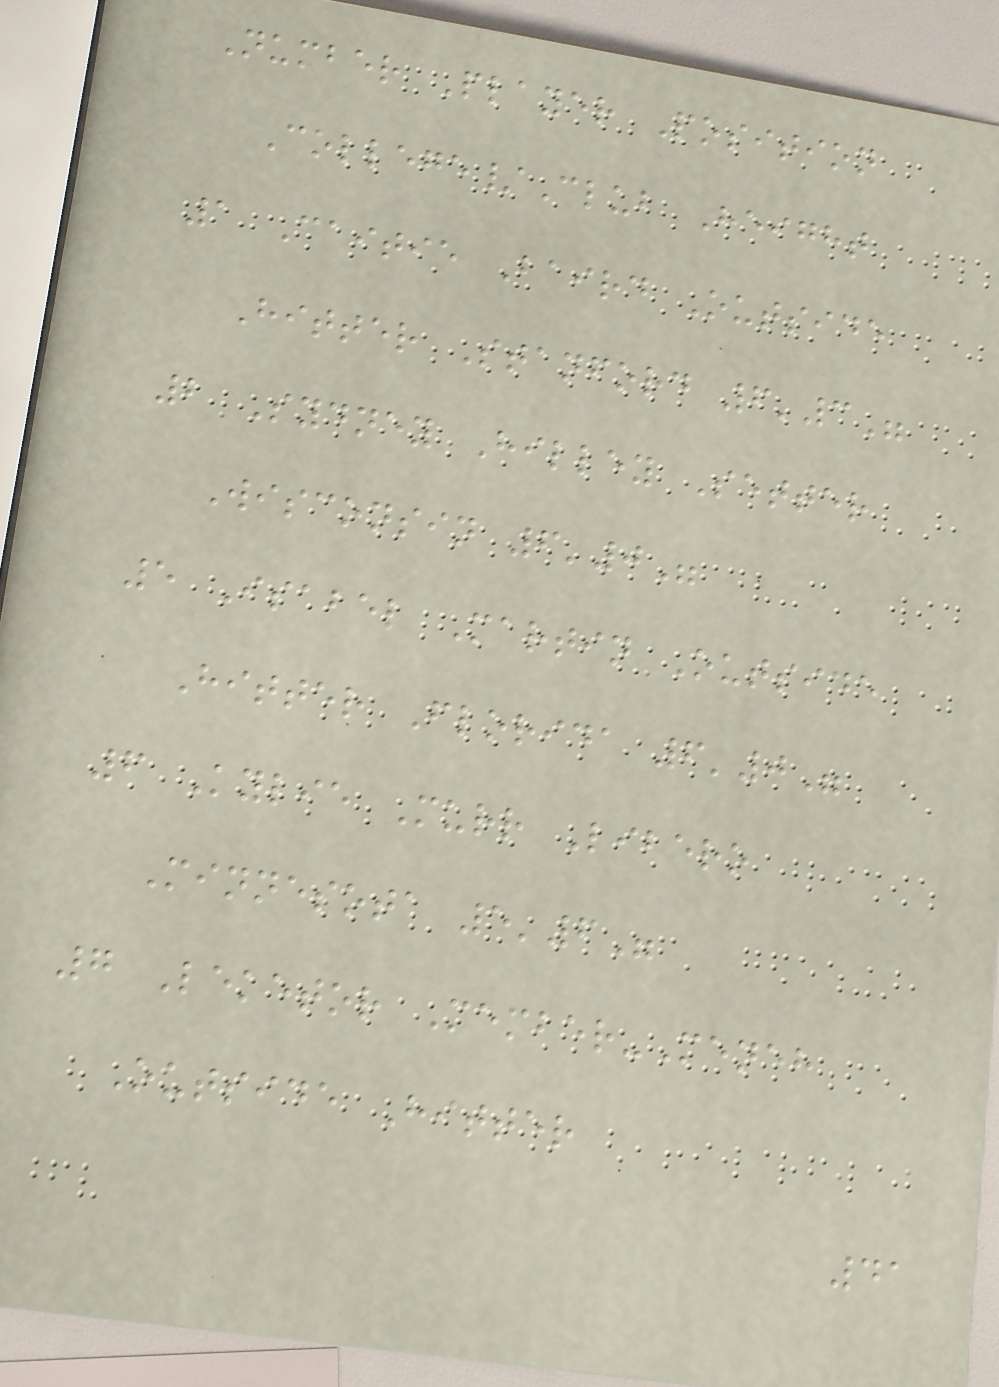Number Player Position
College/Club Height
1 Caitie Baird Outside
Hitter Stanford 6'3"
2 Sydney Hilley Setter
Wisconsin 6'0"
5 Isabel Martin Outside
Hitter Florida 6'0"
6 Kylie Murr Libero
Minnesota 5'6"
7 Leketor Member-Meneh
Outside Hitter
41
